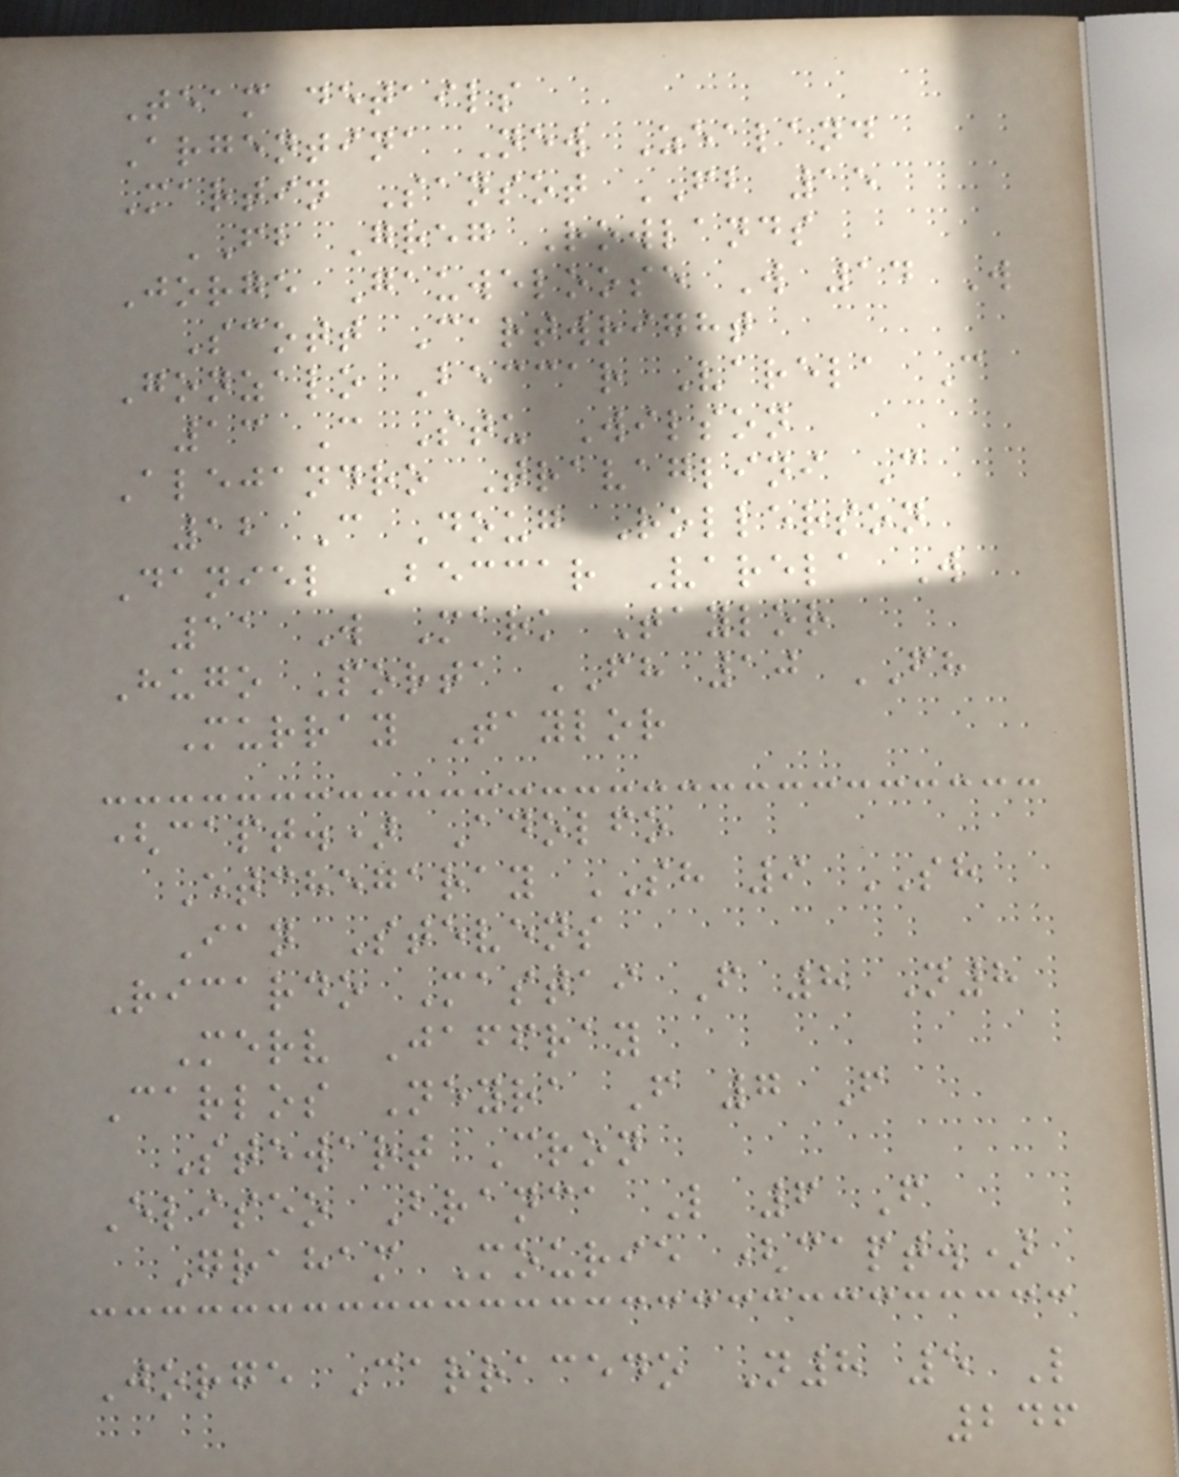Team details
Argentina New Zealand
Martin Sansot FB 15
FB Greg Rowlands
Jorge Gauweloose W 14 W
Scott Cartwright
Gonzalo Beccar Varela C
13 C Stu Wilson
Alejandro Travaglini C
12 C Doug Rollerson
Daniel Beccar Varela W
11 W Mark Taylor
Hugo Porta FH 10 FH
Murray Taylor
(capt.) Adolfo
Etchegaray SH 9 SH
Ian Stevens
Ricardo Mastai F 8 N8
Merv Jaffray
Carlos Neyra F 7 F
Stewart Cron
Eliseo Branca L 6 F
Graham Mourie (capt.)
Jorge Carracedo N8 5 L
246
